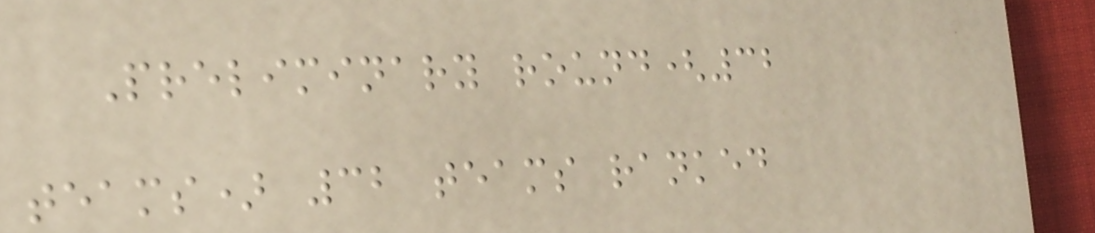Preliminary round(32
teams) 32 teams ranked
